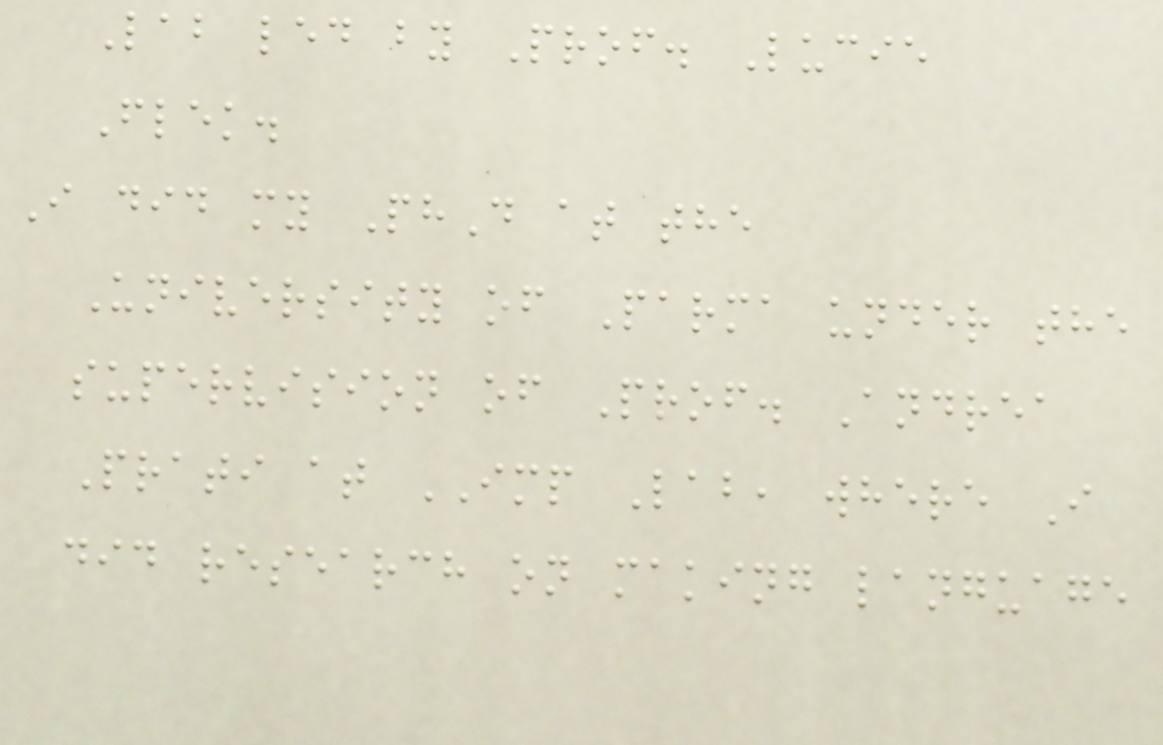Lab led by Prof. Lucie
Flek.
I did my PhD at the
University of Parma under the
supervision of Prof. Andrea
Prati at IMP Lab, where I
did research on making language
